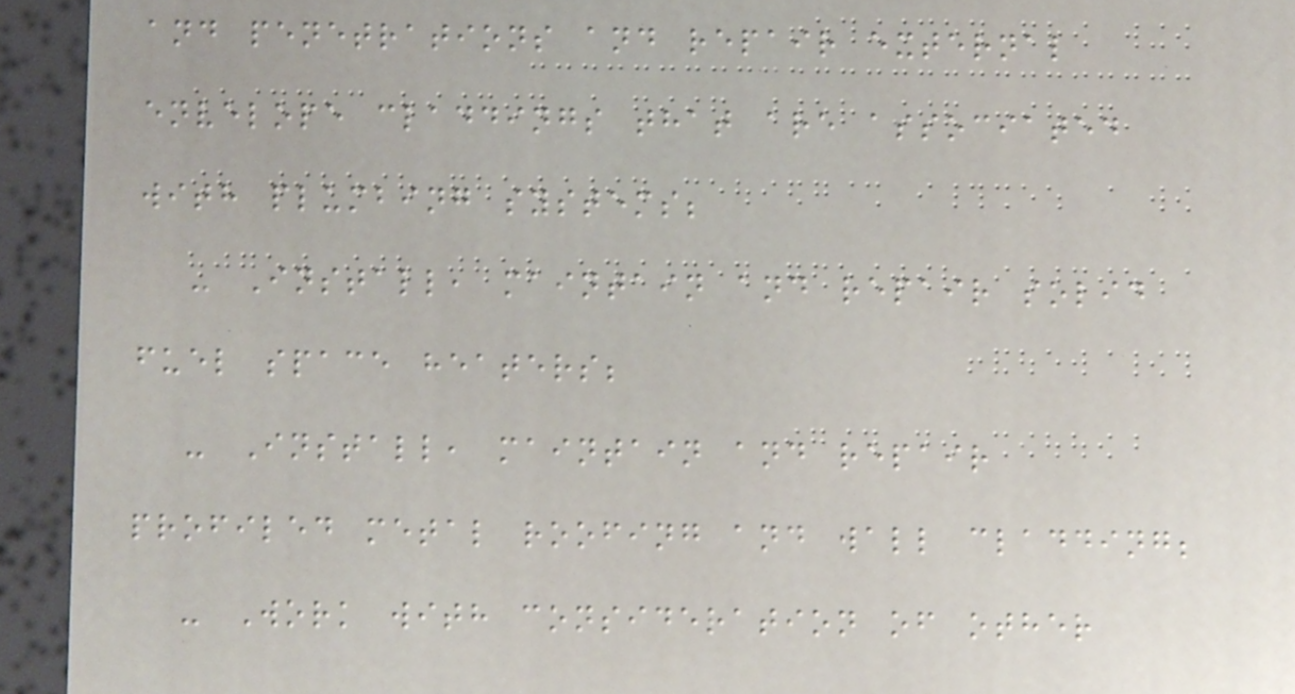and penetrations and repair external
envelope claddings that are associated
with plumbing systems;
- Install, maintain and repair solid
fuel space heaters;
- Install, maintain and repair
profiled metal roofing and wall cladding;
- Work with consideration of other
